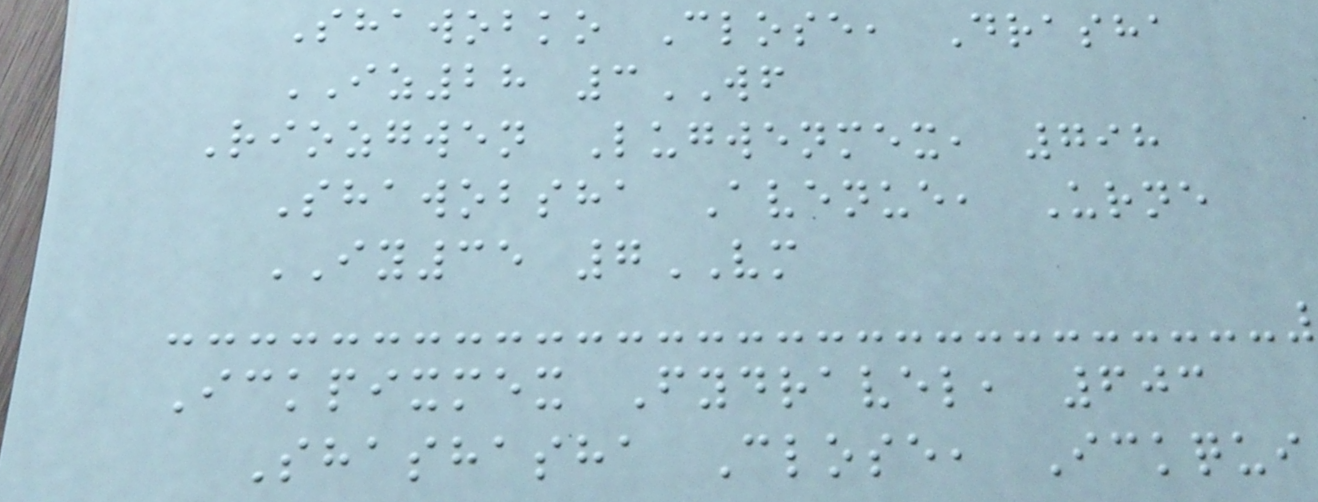Shawobko Close, Drasha
IZ28 3WF
Riozgwen Lugwenmex, 798
Shawobsha Avenue, Urne
IY35 7VM
Ickpixmex Fydravel, 603
Shashasha Close, Ickqui
